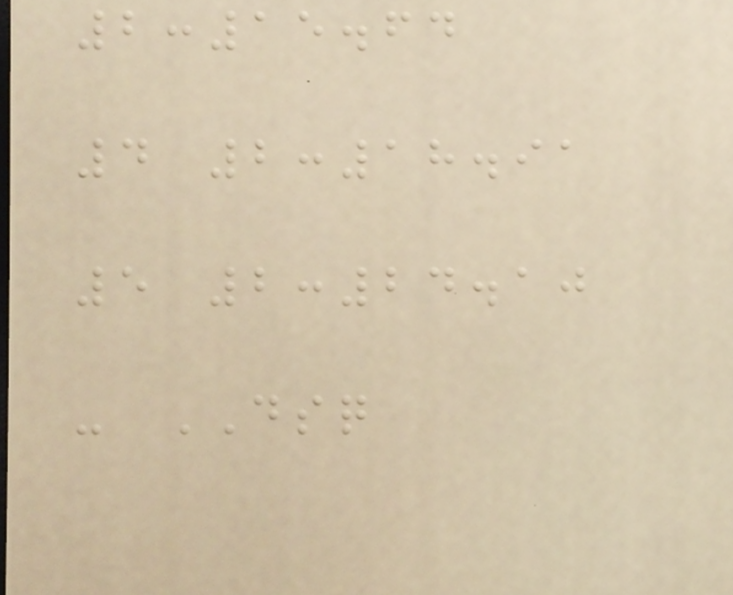2:15.64
4 2:18.91
5 2:24.10
- DSQ
